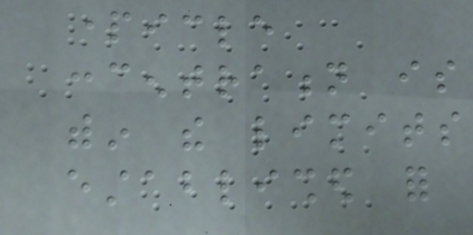particle
concentration is
within the limits
established for
